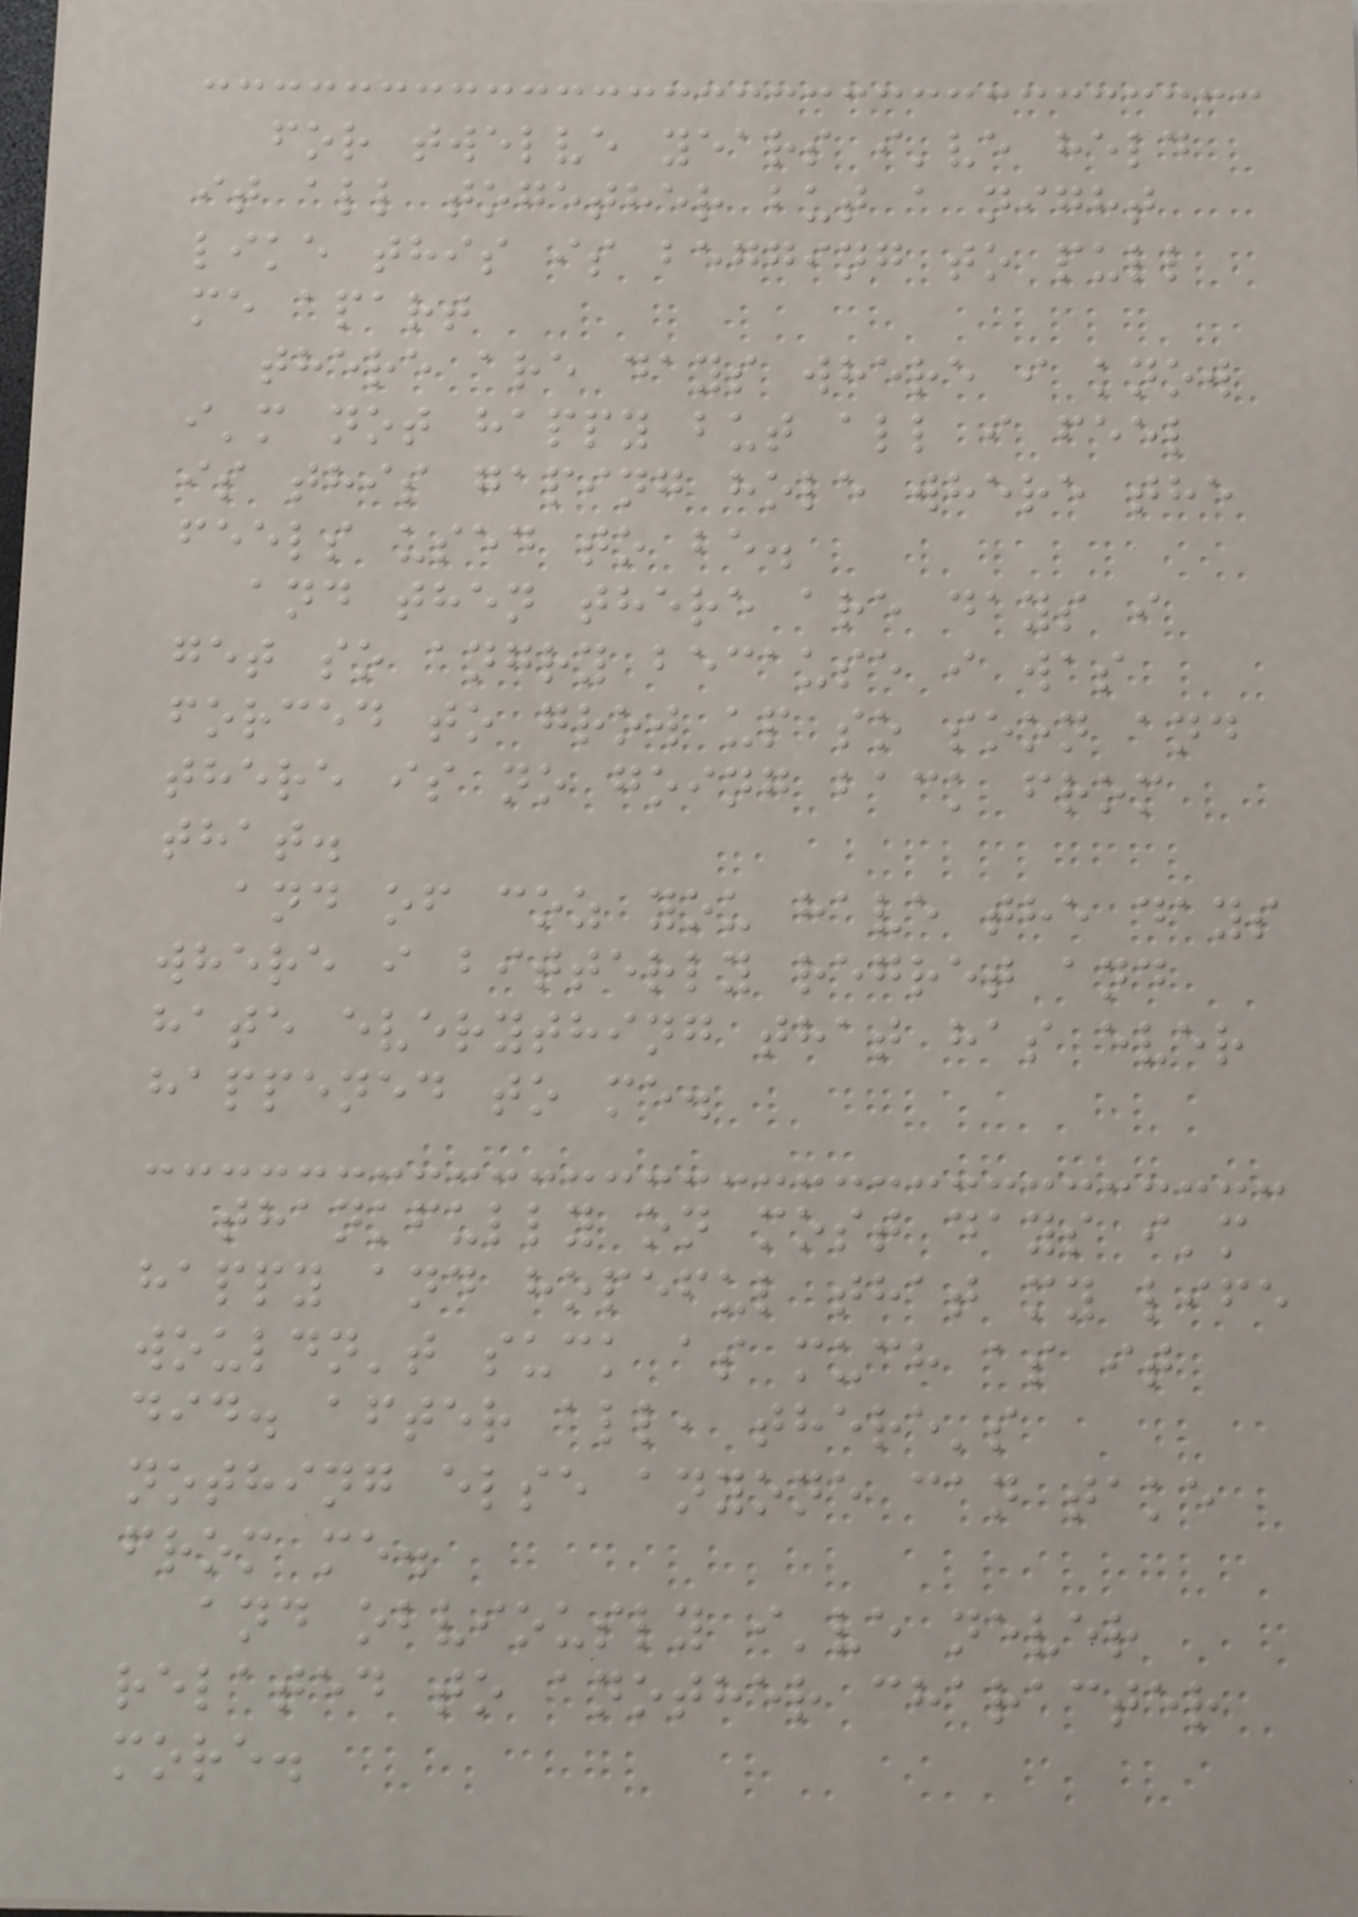for twelve years i've held
it all together but a night
like this is begging to pull
me apart
there are days where i know
i'm not happy but all i feel
is this gaping hole where the
feels used to be.
and then there are days i
get so angry because i was
forced to grow up so soon and
there is no going back from
that.
and of coz you have the days
where i bitterly regret and
hate everything that has ever
happened to me.
thankfully on most days i'm
happy and hopeful that my life
wouldn't suck as much as it
did. after all, there's
nothing else anyone can take
from me.
and obviously i've never
related to another character
more.
